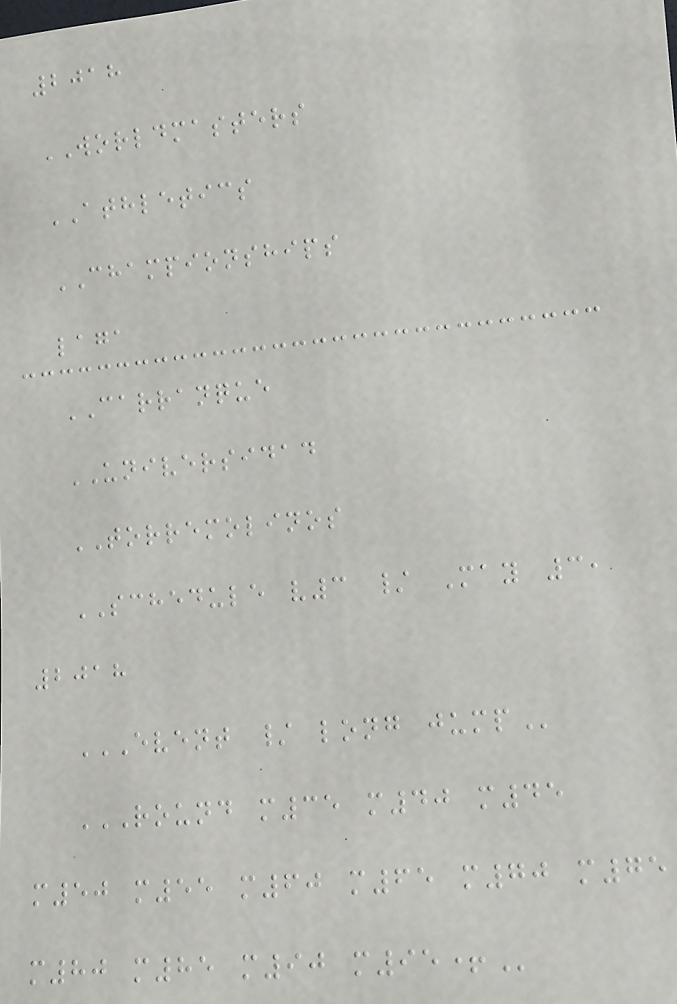2018
WORLDMASTERS
ATHLETICS
CHAMPIONSHIPS
laga
CARRANQUE
UNIVERSIDAD
TORREMOLINOS
SCHEDULE v3 / May 3,
2018
EVENT / LONG JUMP
ROUND M35 M40 M45
M50 M55 M60 M65 M70 M75
M80 M85 M90 M95+
